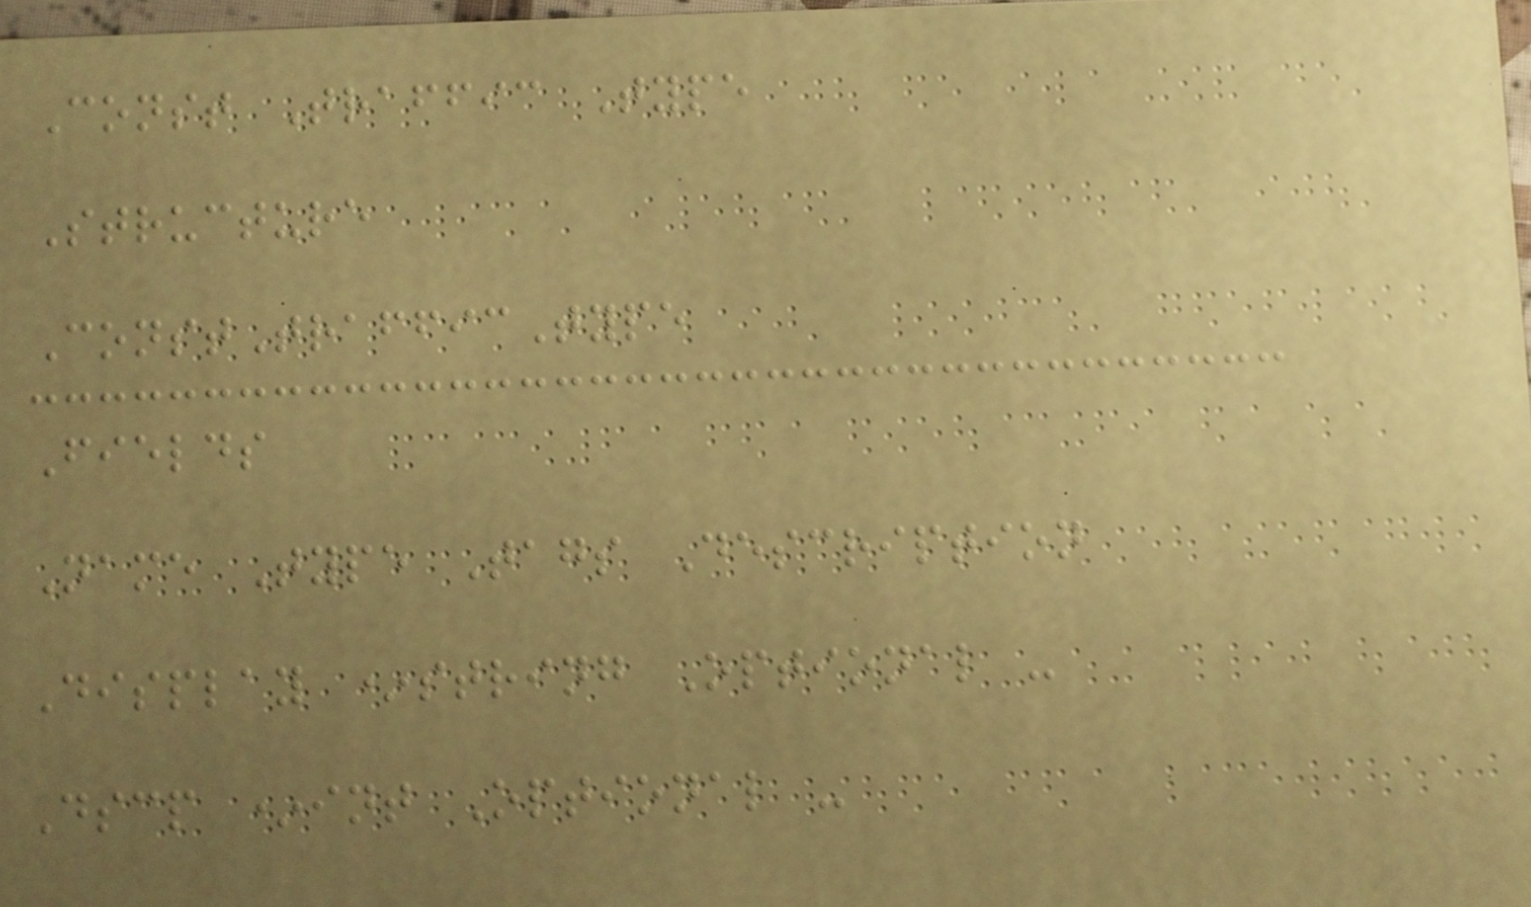Const Traffic Type
Structure
ConstTrafficType
Fields
Name Type Tags Description
Display *string Optional -
Dscp *int Optional -
